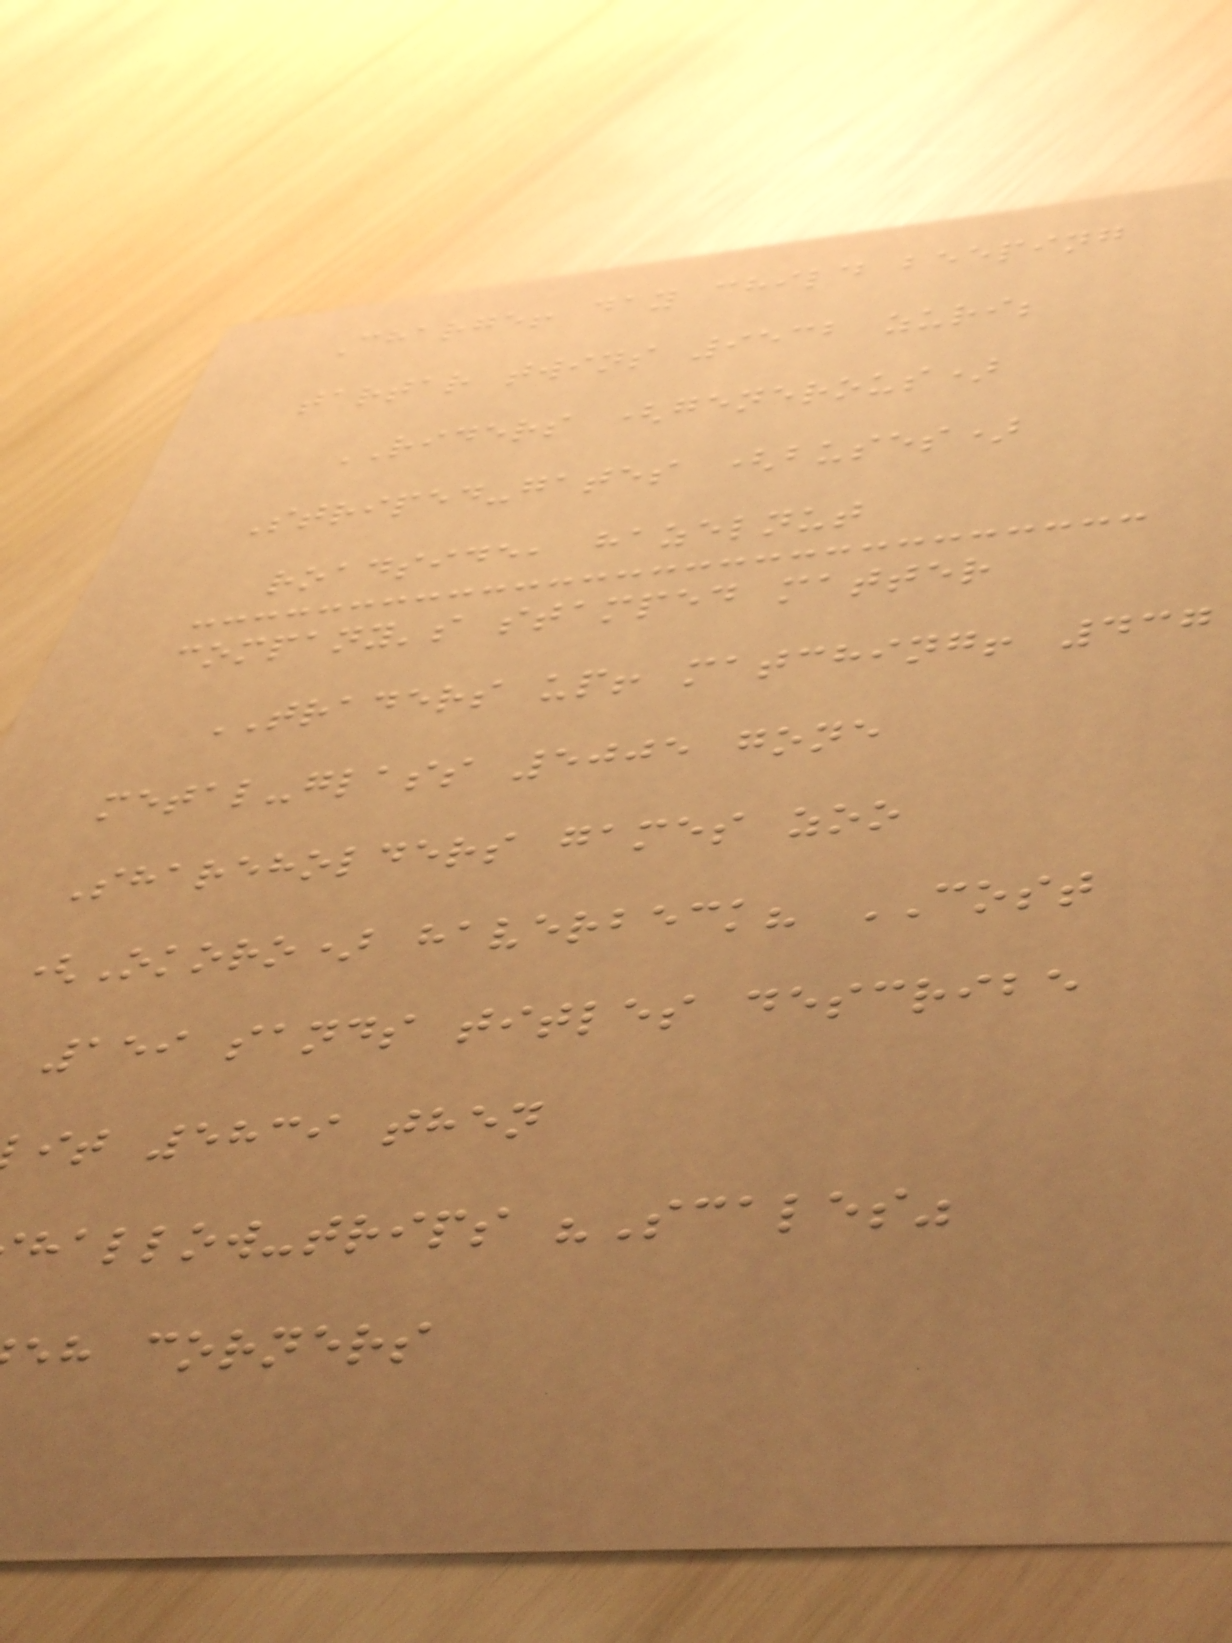Charge! day child beeping
tartar twins 9532 zuri;
RIDERS (generous)
Striped-gates (buses)
roadside, hazelnut
company's stamped matter
TRADERS up! matching! 437
metal-glass 5005 gone
Shareholders games zoo
(Okoro) haverbeck? COST
159 sands titles describe
it 5839 then
hallow-trips "Scales"
eh corners
